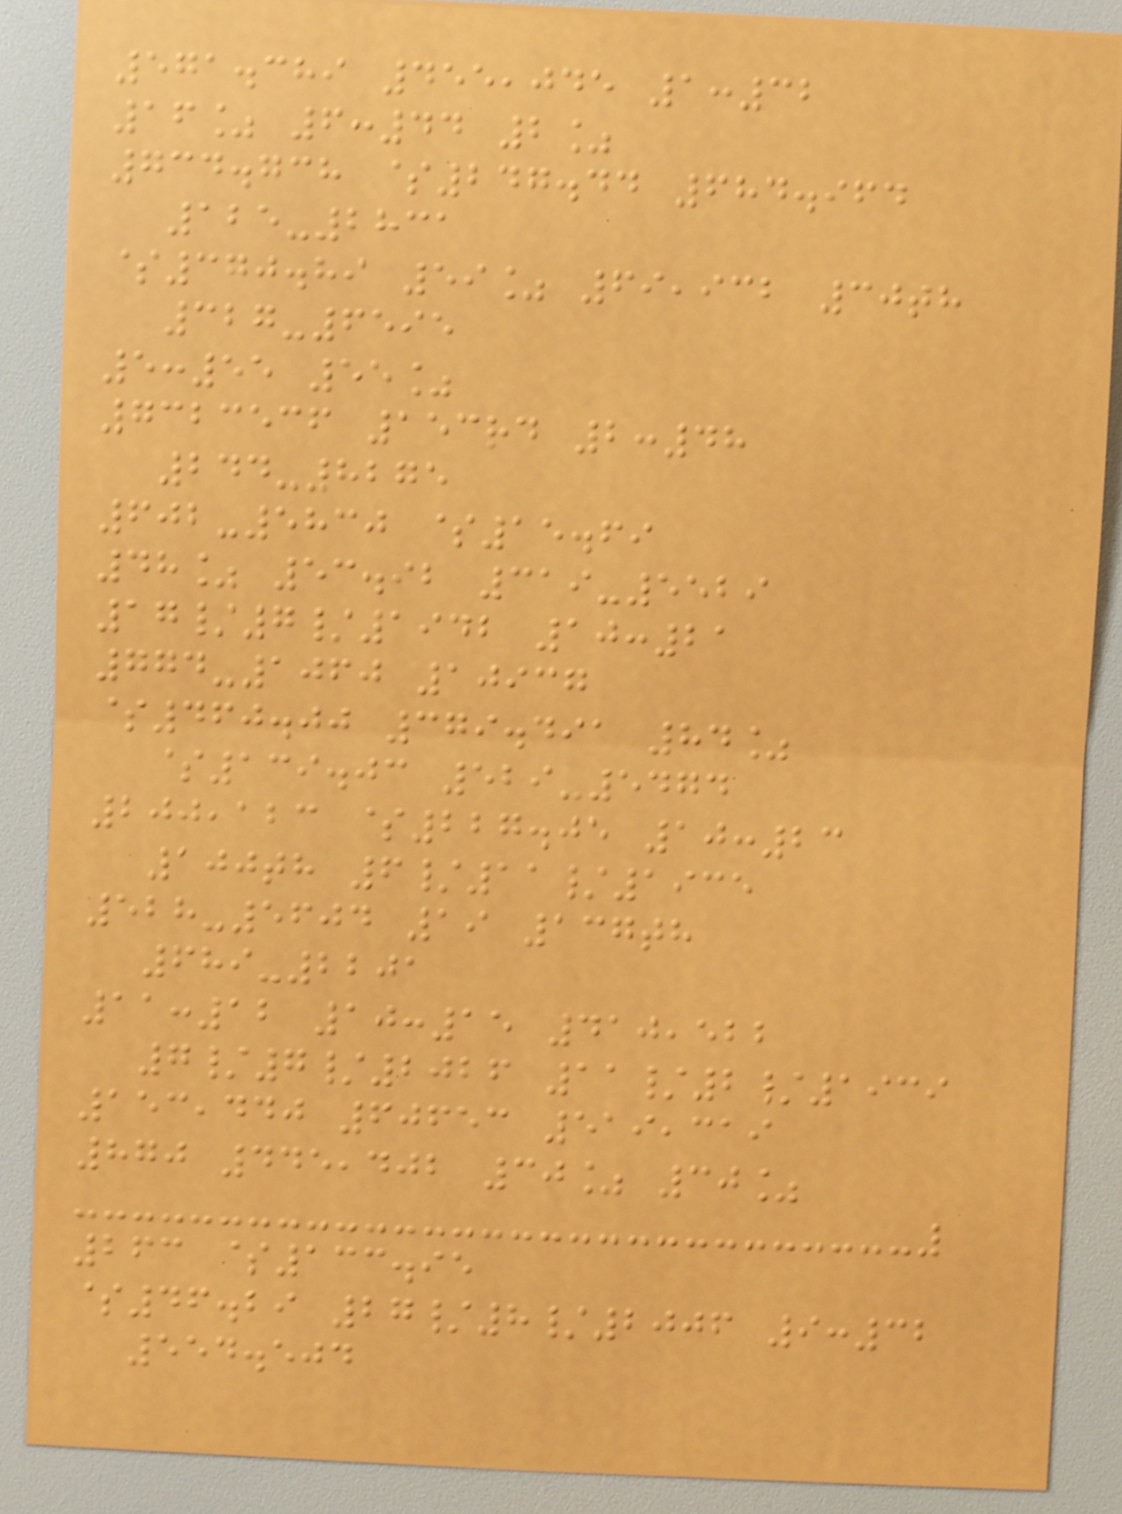571.389 455,045 1:32
16% 6:44 2%
734.738 $247.44 684.964
125-2831
$370.89 59% 69,932 30th
327-6595
5:55 55%
7323536 153rd 2:48
244-8275
602-5830 $15.69
48% 53.92 319-5529
17/7/1942 10:21
774-1060 10937
$460.00 379.491 84%
$139.03 529-5474
200,123 $227.05 10:23
100th 6/11/1935
528-5604 19 137th
689-2201
11:12 10:15 410,522
7/7/2026 11/2/1939
153,440 60653 519,319
870 445,402 30% 30%
263 $133.95
$46.29 27/8/2006 9:32
554.504
